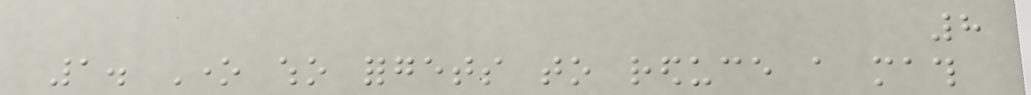8
1. One who forgets to reduce a math
